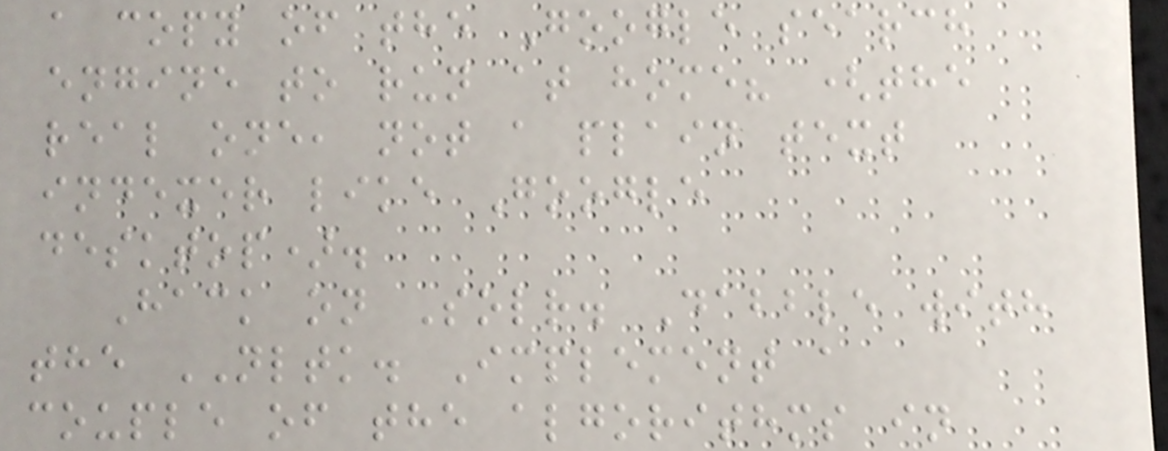a copy of the Google search
engine to run at home? (the
real one, not a plain text
indexer like Google
desktop).
Hack on Solr. Dabble with
the NLTK. Implement a
couple of the algorithms in
